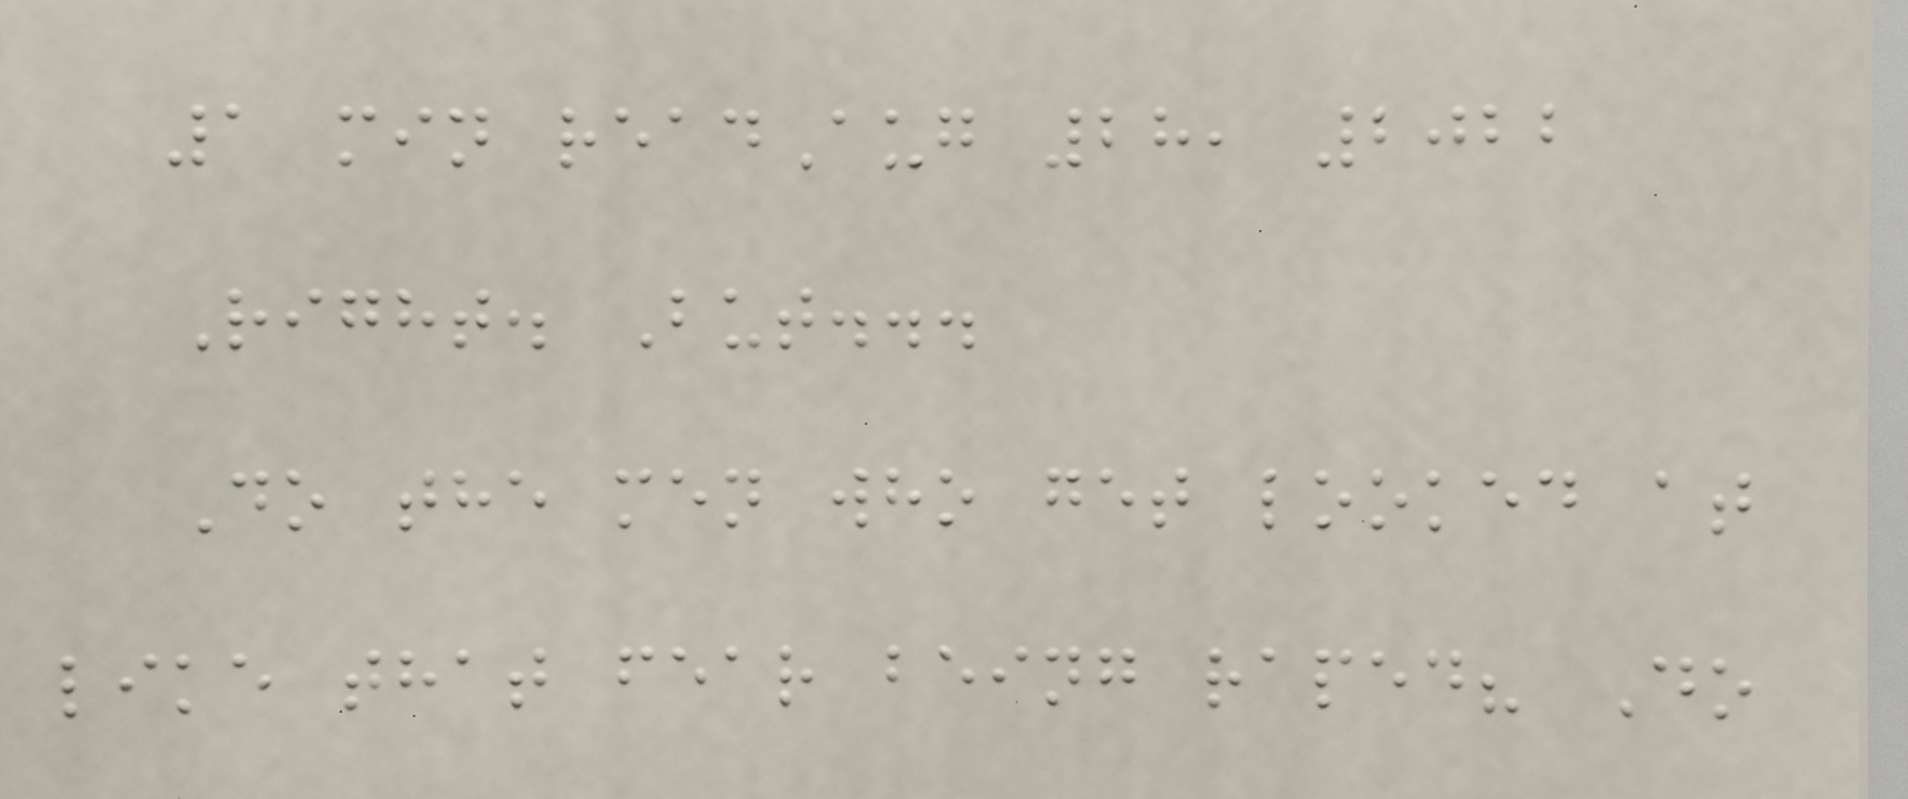1 min readAug 28, 2022
Right. But...
Do the men who get looked at
like that fear being raped? Do
